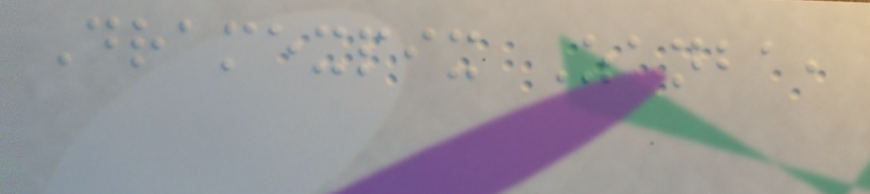Dramexpix Zanba,
